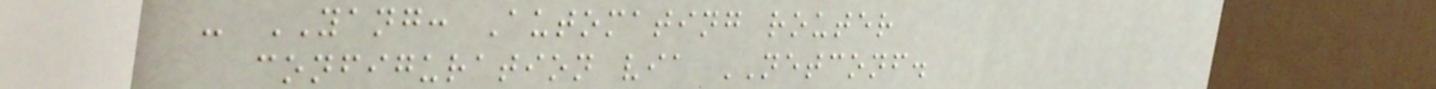- YANG: Automating router
configuration via NETCONF.
